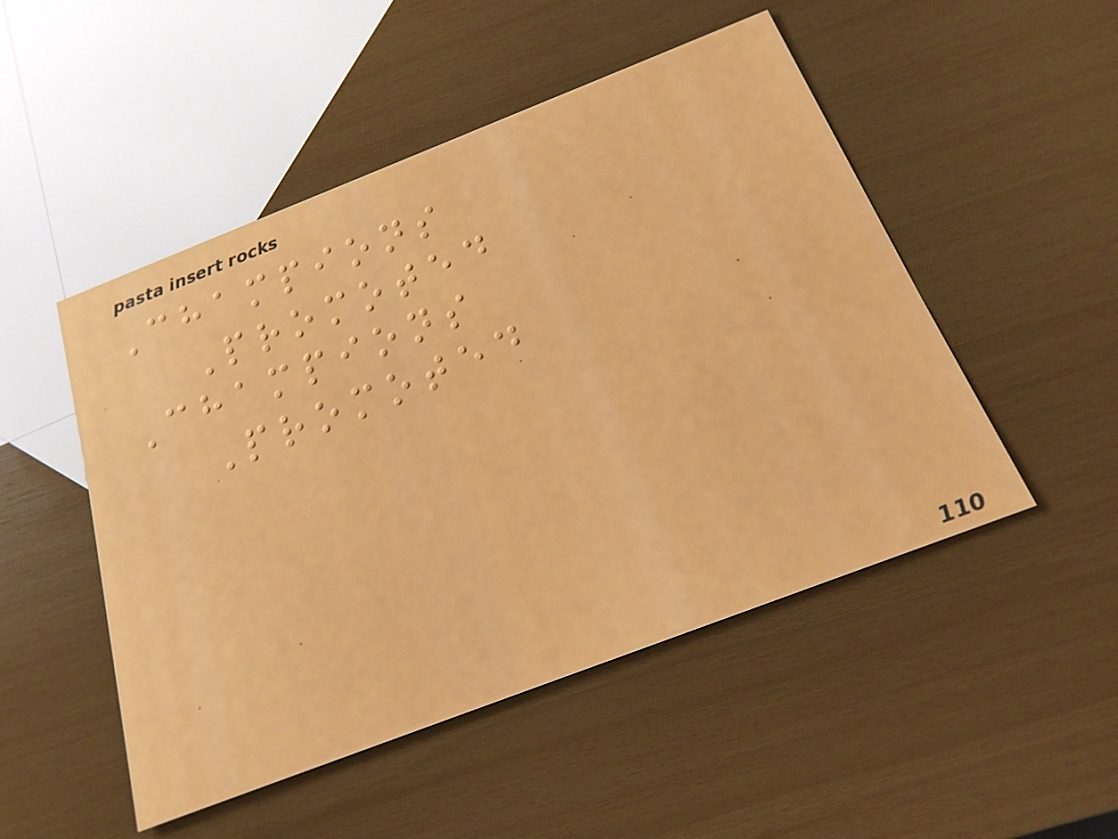Champions
Promoted
Champions
Promoted
